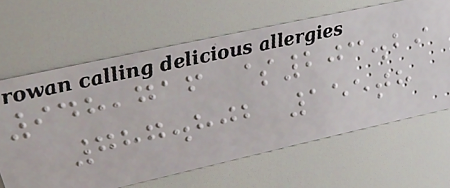948,716 $203.29
787.802 155th
